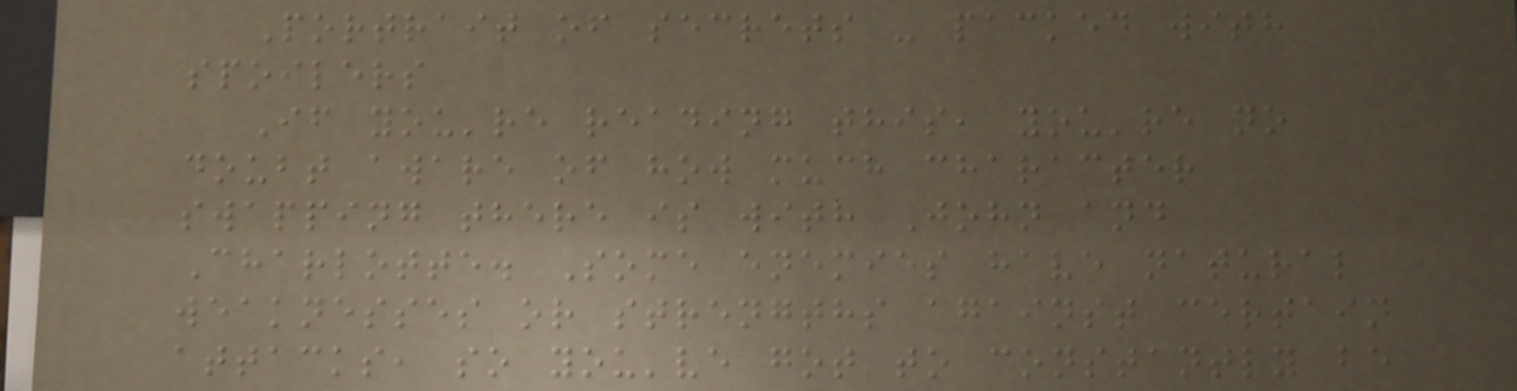Portrait of secrets - packed with
spoilers
If you're reading this, you're no
doubt aware of how much character
swapping there is with John and
Charlotte. Some enemies have natural
weaknesses or strengths against certain
attacks, so you've got to constantly be
